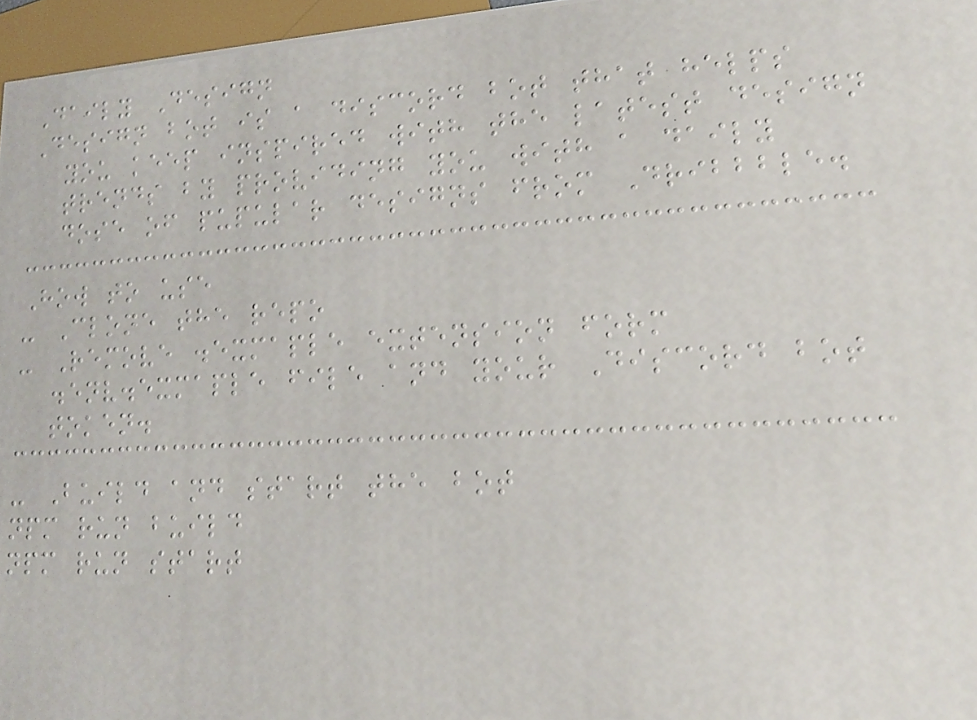Daily Design
Design bot is a discord bot that helps
you keep inspired with the latest design
trends by providing you with a daily
dose of pupular designs from Dribbble.
How to use
- Clone the repo
- Remove .exmaple extension form
.env.exmaple file and your Discord bot
token.
- Build and start the bot
npm run build
npm run start
